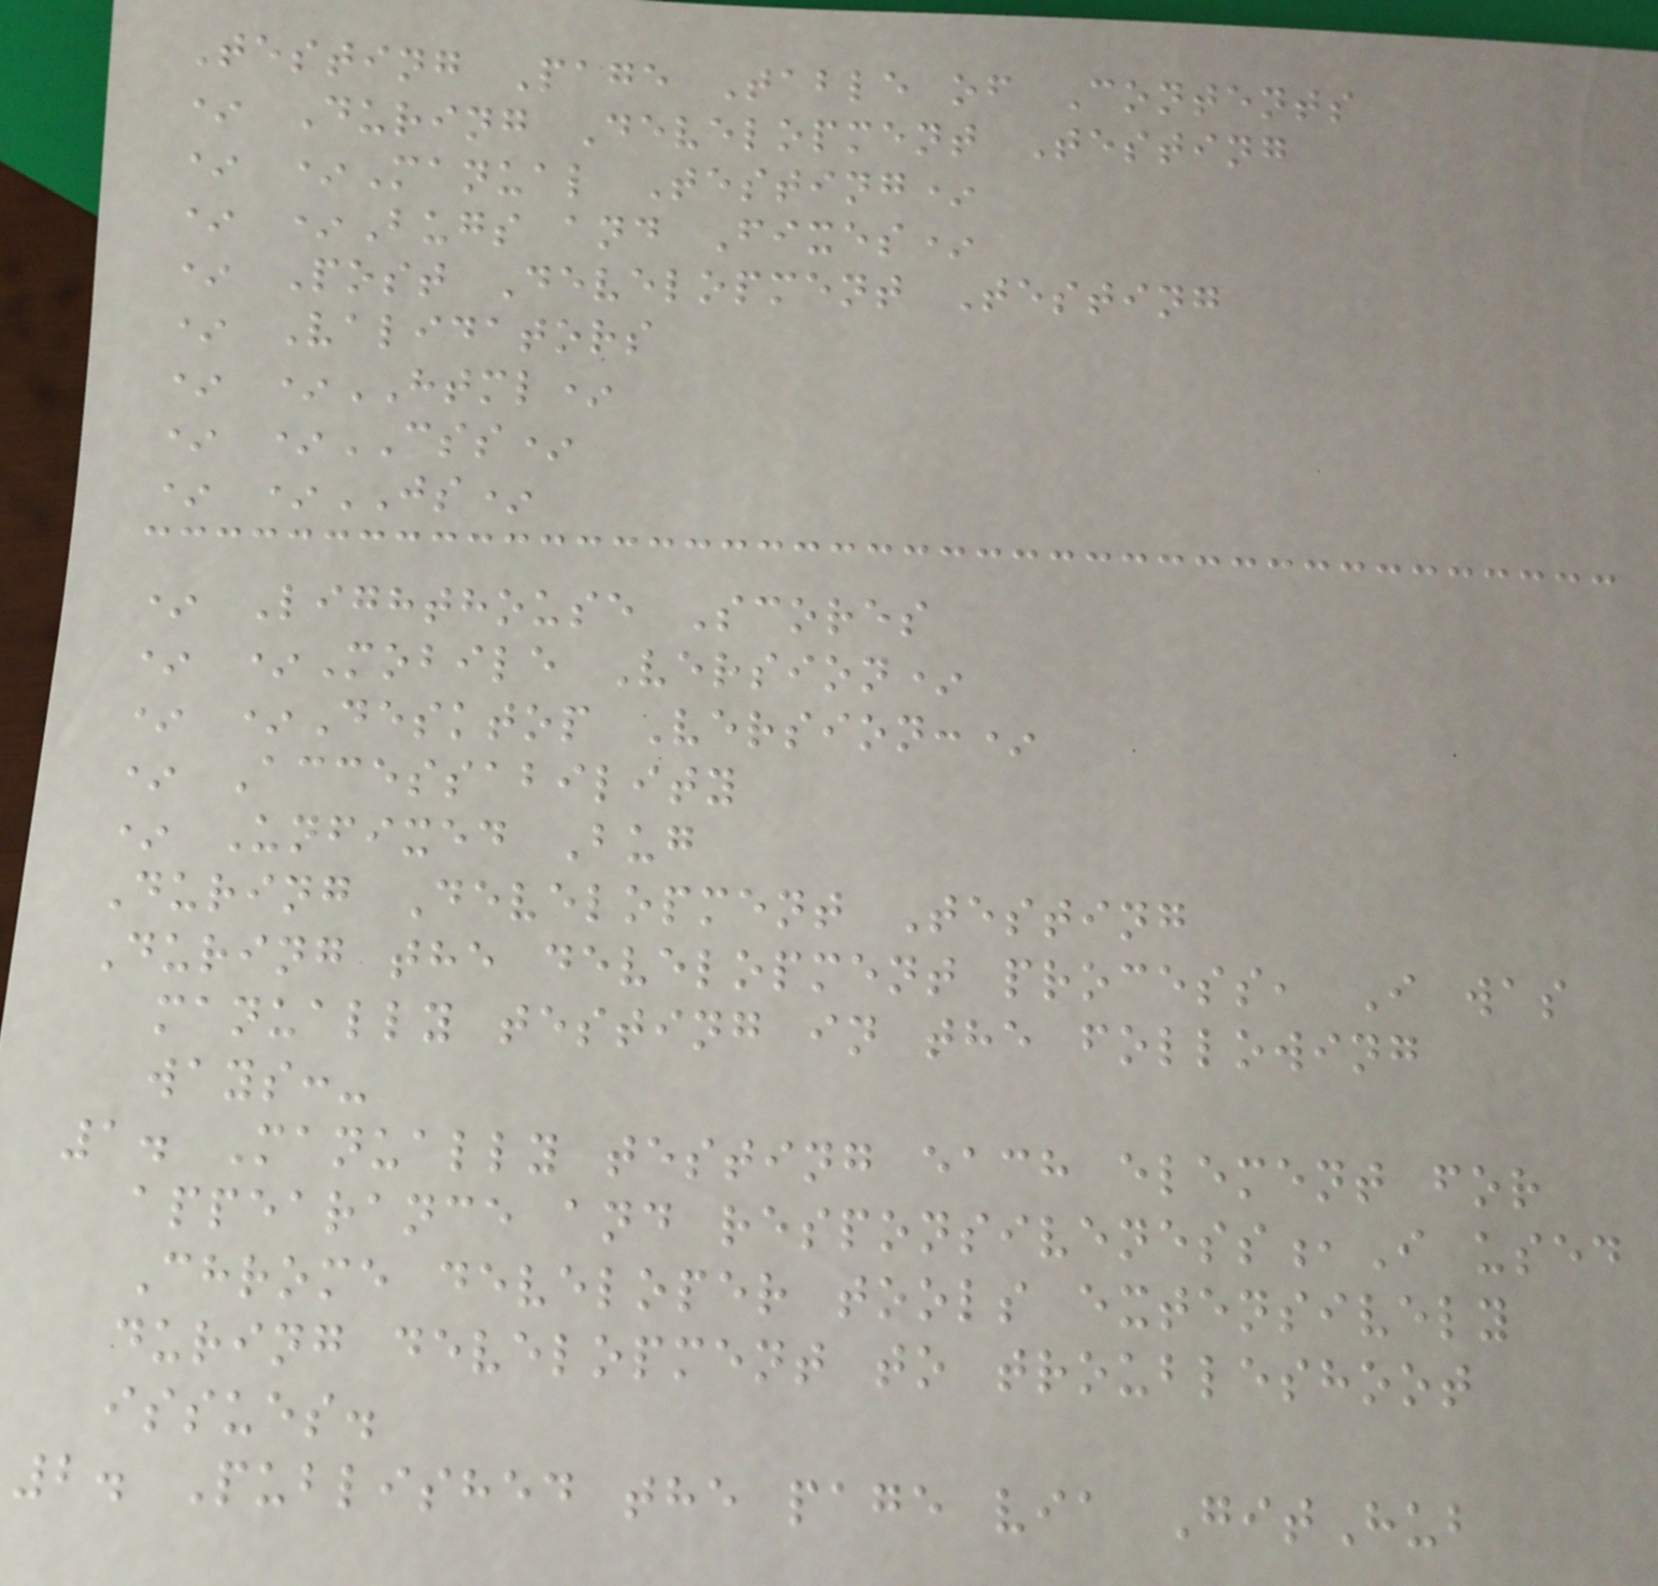Testing Page Table of Contents
* During Development Testing
* *Manual Testing*
* *Bugs and Fixes*
* Post Development Testing
* Validators
* *HTML*
* *CSS*
* *JS*
* Lighthouse Scores
* *Mobile Version*
* *Desktop Version:*
* Accessability
* Unfixed Bug
During Development Testing
During the development process, I was
manually testing in the following
ways:-
1. Manually testing each element for
appearance and responsiveness,I used
Chrome developer tools extensively
during development to troubleshoot
issues.
2. Published the page via GitHub
